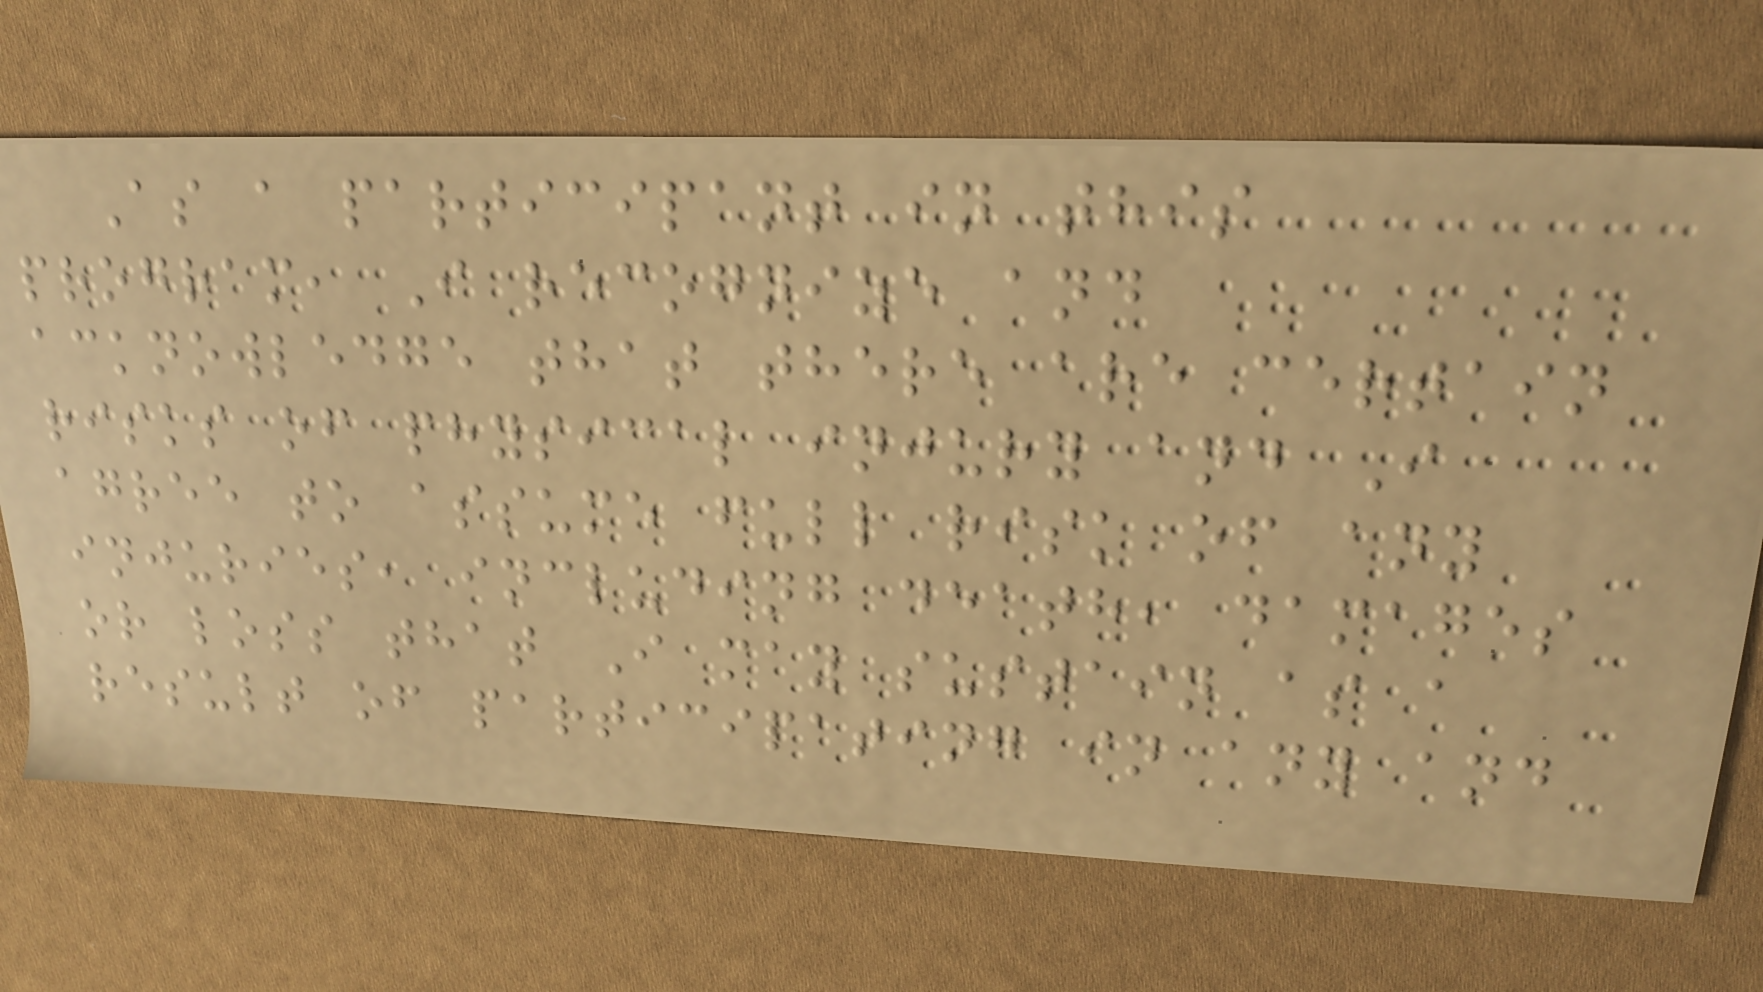As a participant in this
program, I recognize and
acknowledge that there are certain
risks of physical injury and I
agree to assume full risk of any
injuries, including death, damages
or loss that I may sustain as a
result of participating in any and
